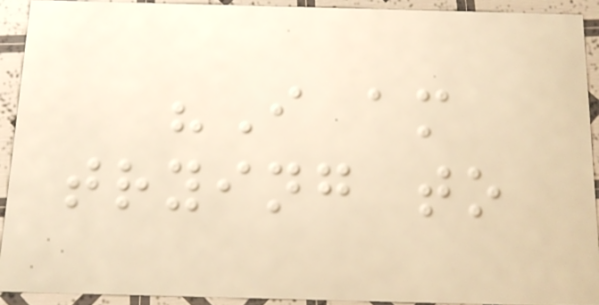"I am
trying to
